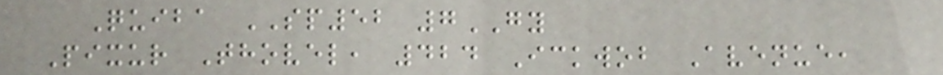Quiba SP52 7GY
Pixur Thovel, 424 Ickwob Avenue,
